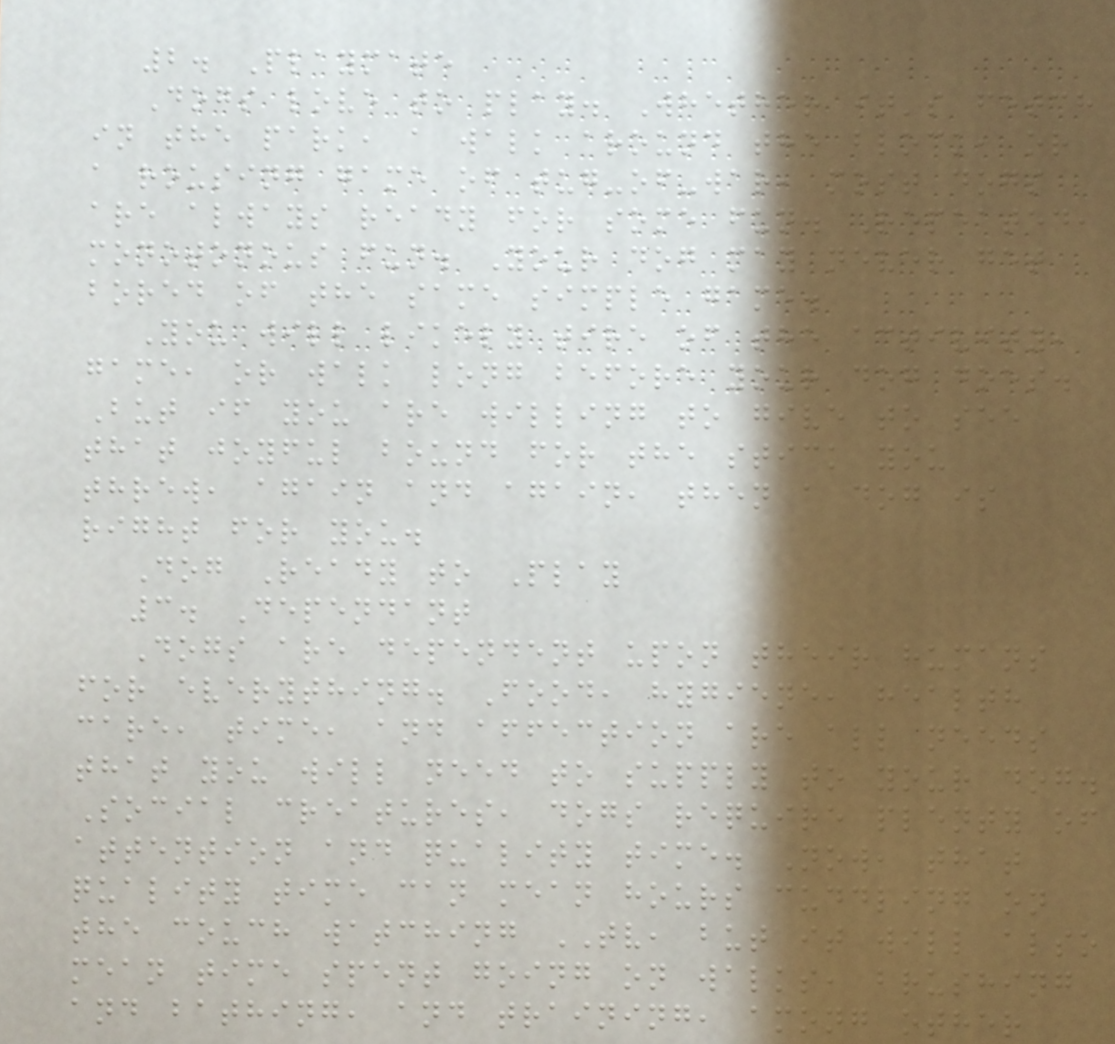2. Playmate
Dogs love to play. Whether it's fetch
in the park, a walk around the block, or
a rousing game of tug-of-war, most dogs
are always ready for some fun. Repeated,
monotonous fun. Your dog may never get
bored of the same simple game.
You will likely tire of the activity,
game, or walk long before your dog does.
But if you are willing to give to see
that joyful bound for the stick you
threw, again and again, then a dog is
right for you.
Dog Ready to Play
3. Dependant
Dogs are dependent upon their humans
for everything. Food, hygiene, health
care, time, and affection are all needs
that you will need to supply to your dog.
Social creatures, dogs require plenty of
attention and quality time. Now, that
quality time can mean hours cuddling on
the couch watching TV, but it will also
mean time spent going on walks, brushing
and bathing, and training, among other
